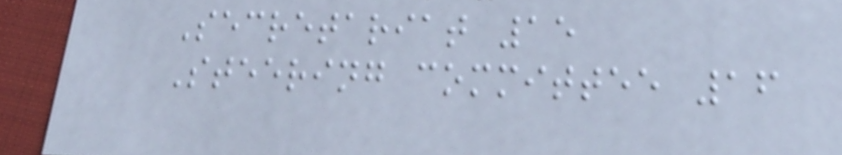Secretariat 15
Steering committee 16
